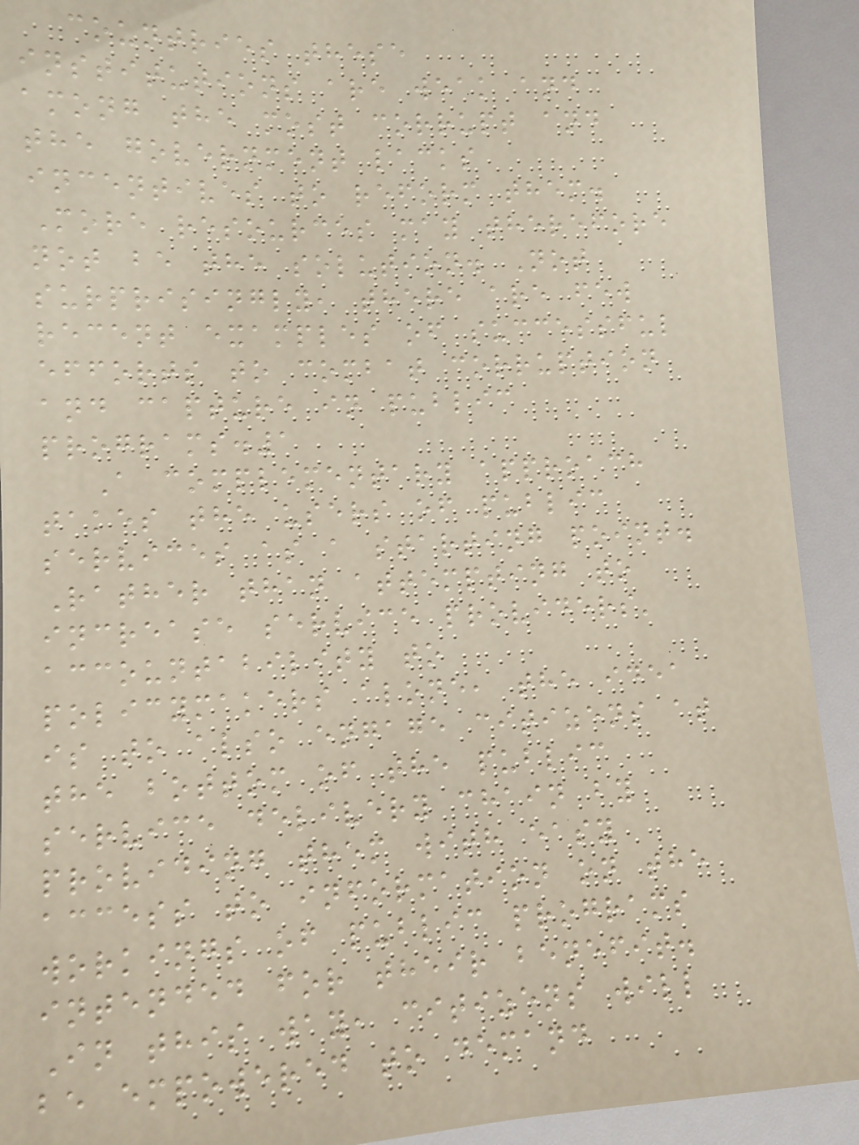countries these
institutions are weak and
among the most corrupt and
the government lacks
incentives to reform them.
More resources may therefore
not be the solution. Not
surprisingly, there are few
recent examples of successful
efforts to combat corruption
and capture in public
programs.1
A complementary approach
takes the users of public
services as a starting point.
Rather than attempting to
increase service providers'
accountability to
policymakers alone, the idea
is to also engage citizens at
the bottom of the public
service delivery chain by
providing them with easy
access to information on the
workings of public programs
intended for their benefit.
In this way, citizens will
be empowered to demand
